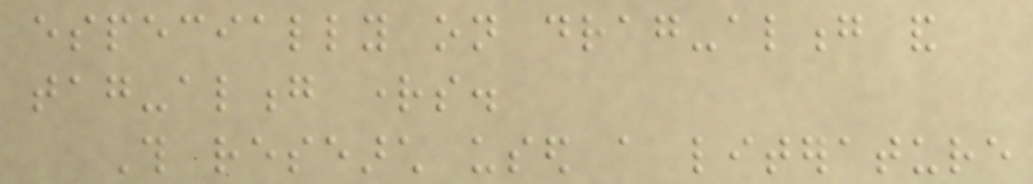especially on drag-along and
tag-along rights.
This research used a literature
